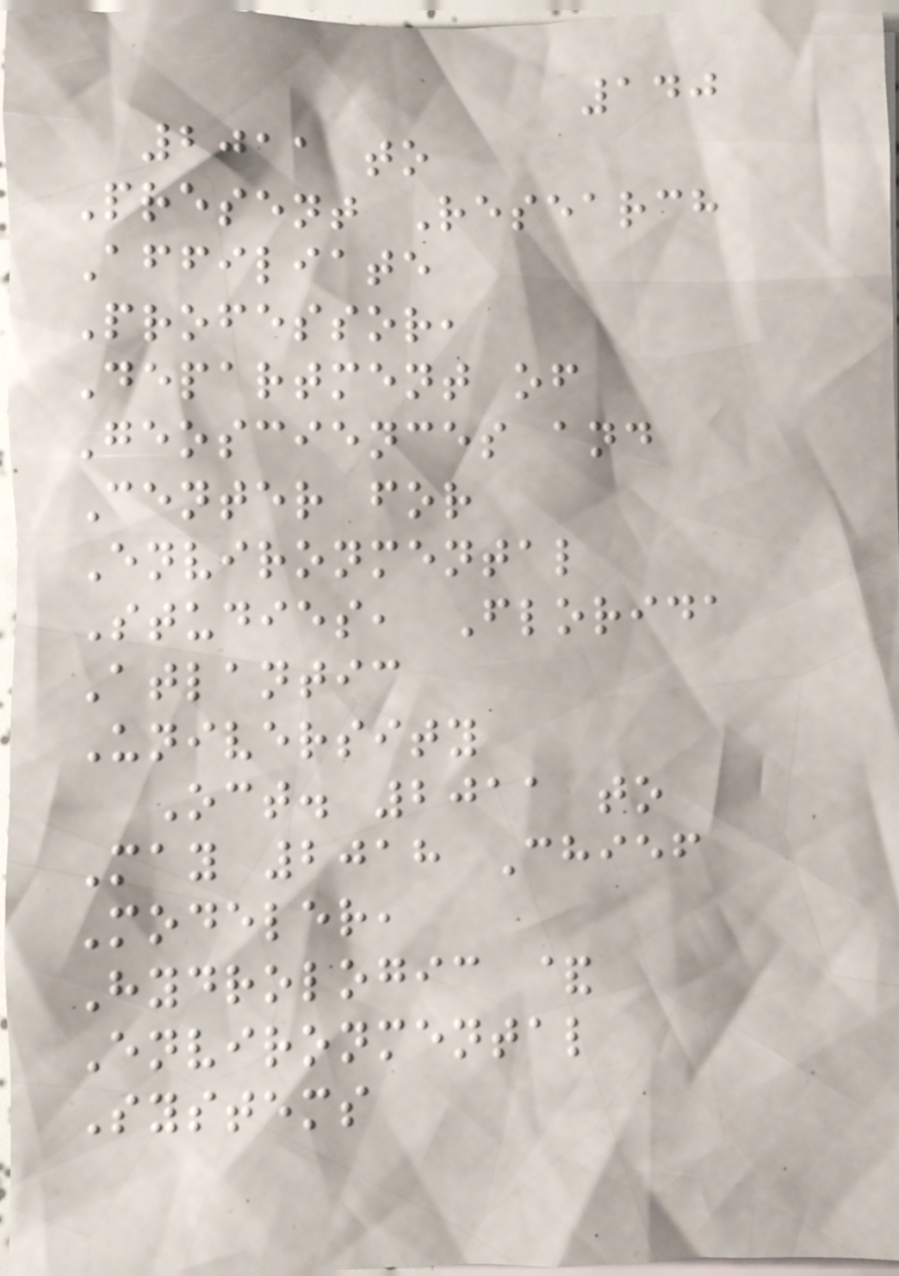140
2011 to
Present Research
Affiliate
Professor,
Department of
Geosciences and
Center for
Environmental
Studies, Florida
Atlantic
University
Oct. 2011 to
May 2018 Chief
Modeler,
Hydrologic &
Environmental
Systems
